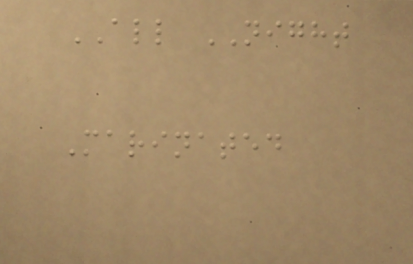ALL NIGHT
Marinated
